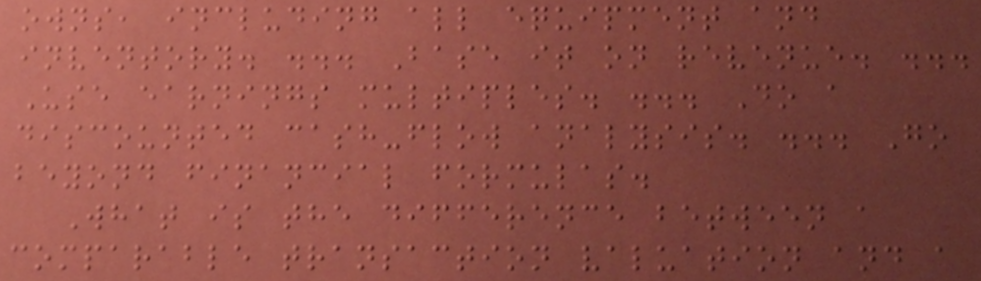owns, including all equipment and
inventory. ... Base it on revenue. ...
Use earnings multiples. ... Do a
discounted cash-flow analysis. ... Go
beyond financial formulas.
What is the difference between a
comparable transaction valuation and a
